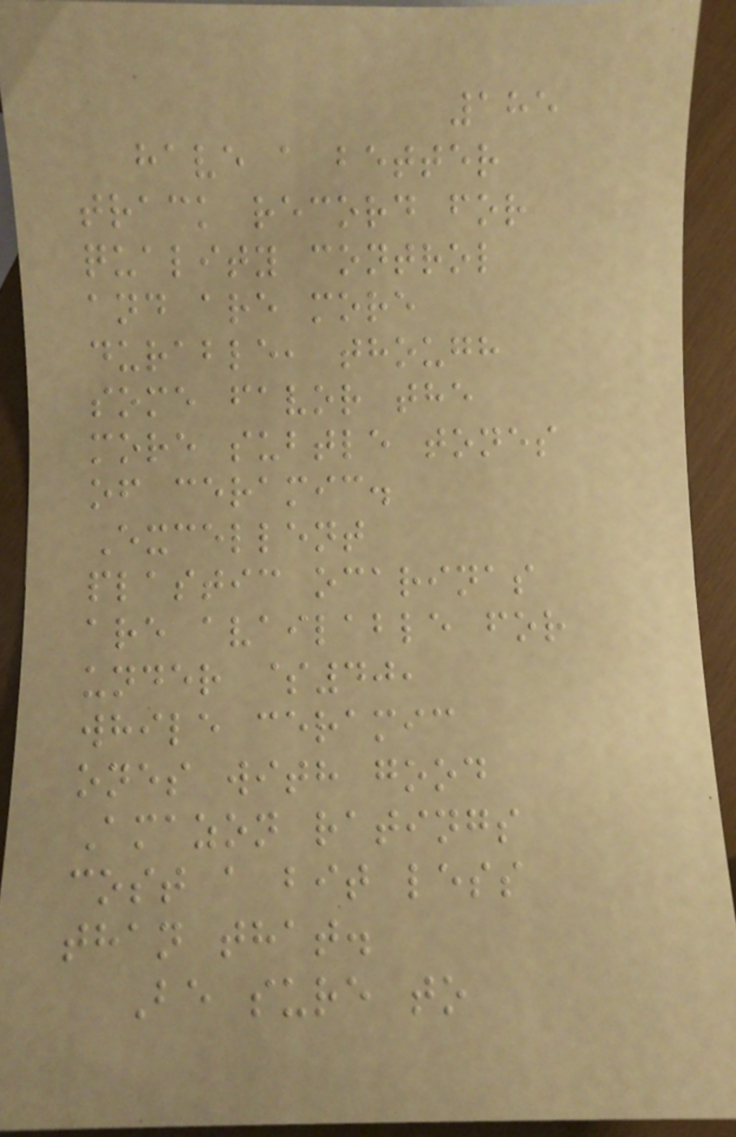185
have a better
track record for
quality control
and are more
durable, though
some favor the
more subtle tones
of ceramic.
Excellent
plastic ocarinas
are available for
under $40,
while ceramic
ones with good
Amazon ratings
cost a bit less
than that.
Be sure to
